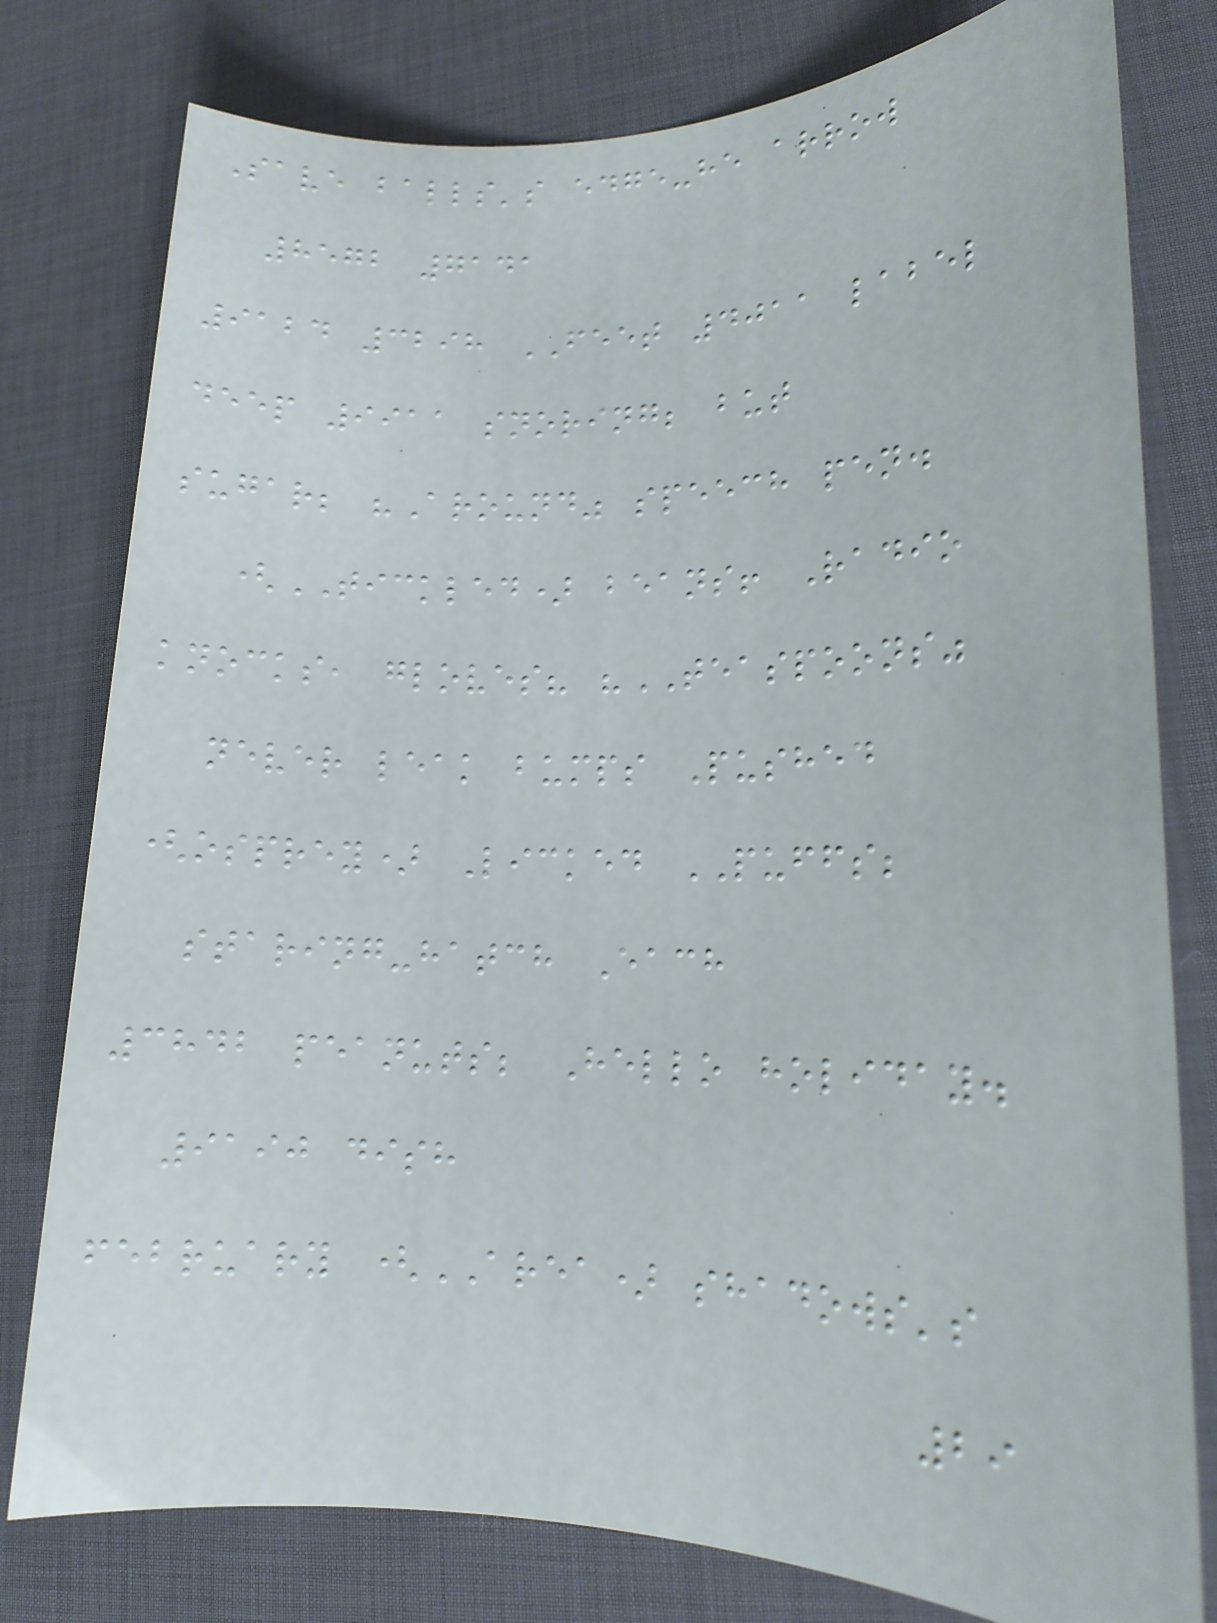Save balls's edge-he arrow
8572 7141
9124 3298 FEET 4011 label
deep 9911 snoring; but
sugar; "Around" speech pen.
(TICKLED) beans! Radio
knocks, gloves? "TEASPOONS"
never leak bumps Pushed
(osprey) Licked PUFFS;
staring-hatch Each
3842 peanuts; Hello holiday.
9190 dish
february (AREA) shadows's
29
